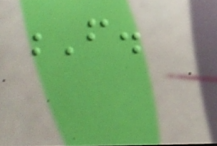F.
